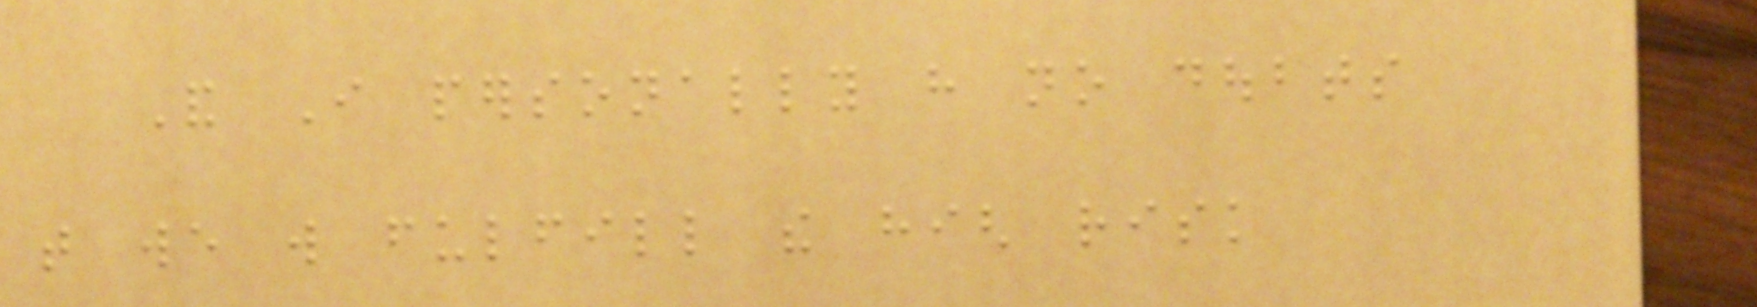And I personally have no doubts
that we will fulfill the high risk
